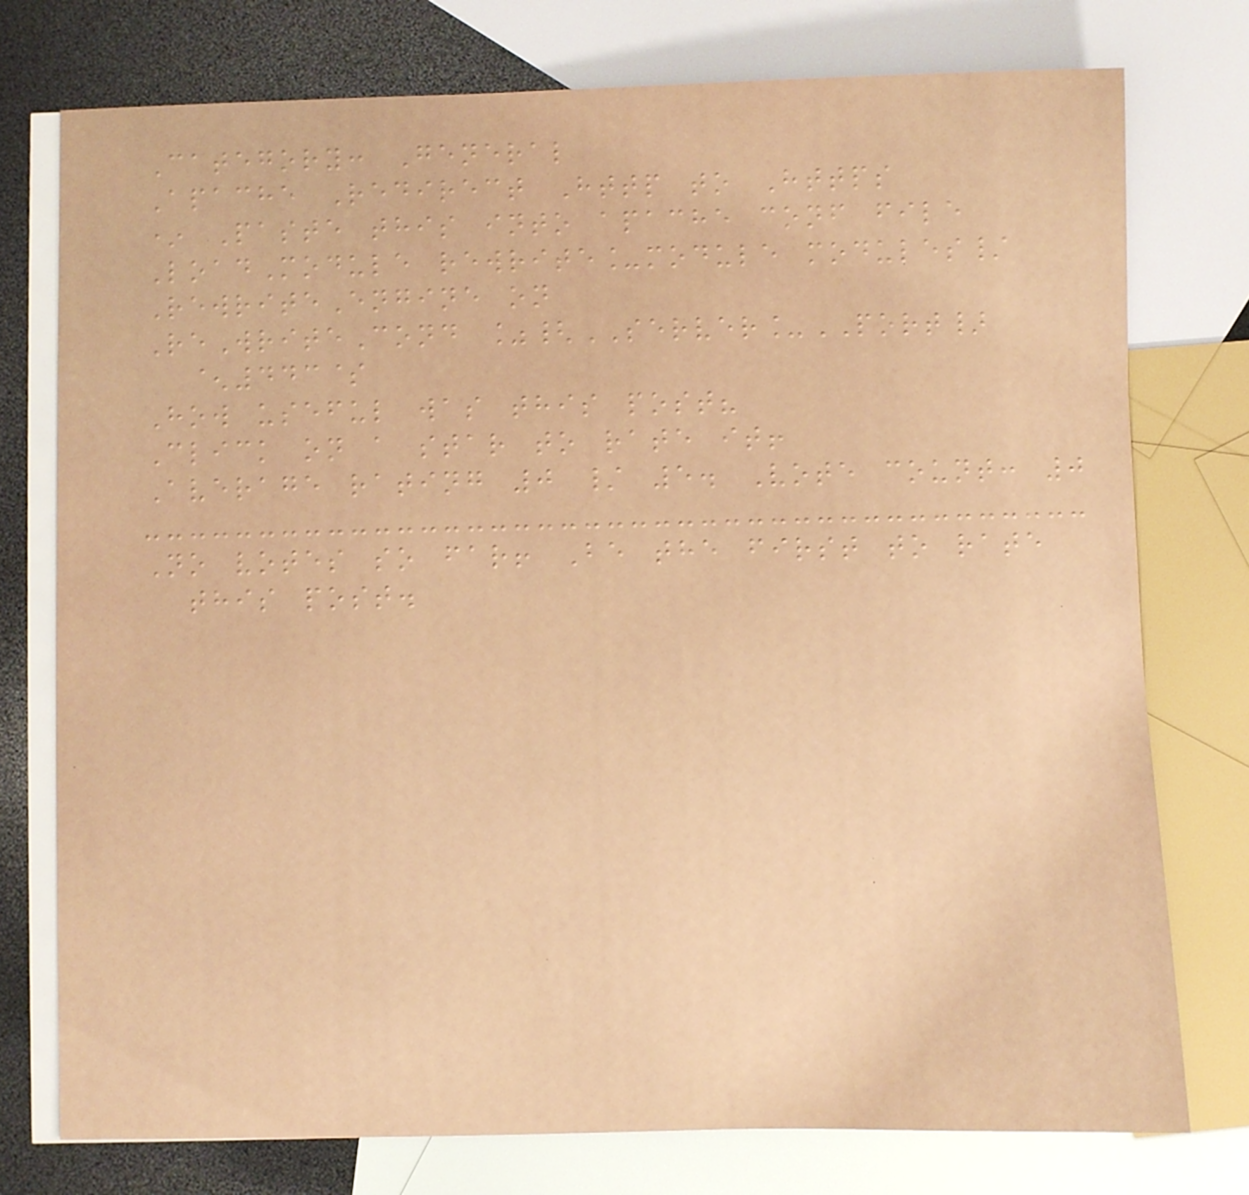Category: General
Apache Redirect Http to Https
* Paste this into apache conf file
LoadModule rewrite_module modules/
RewriteEngine on
ReWriteCond %{SERVER_PORT}
^443$
How useful was this post?
Click on a star to rate it!
Average rating 0 / 5. Vote count: 0
No votes so far! Be the first to rate
this post.
